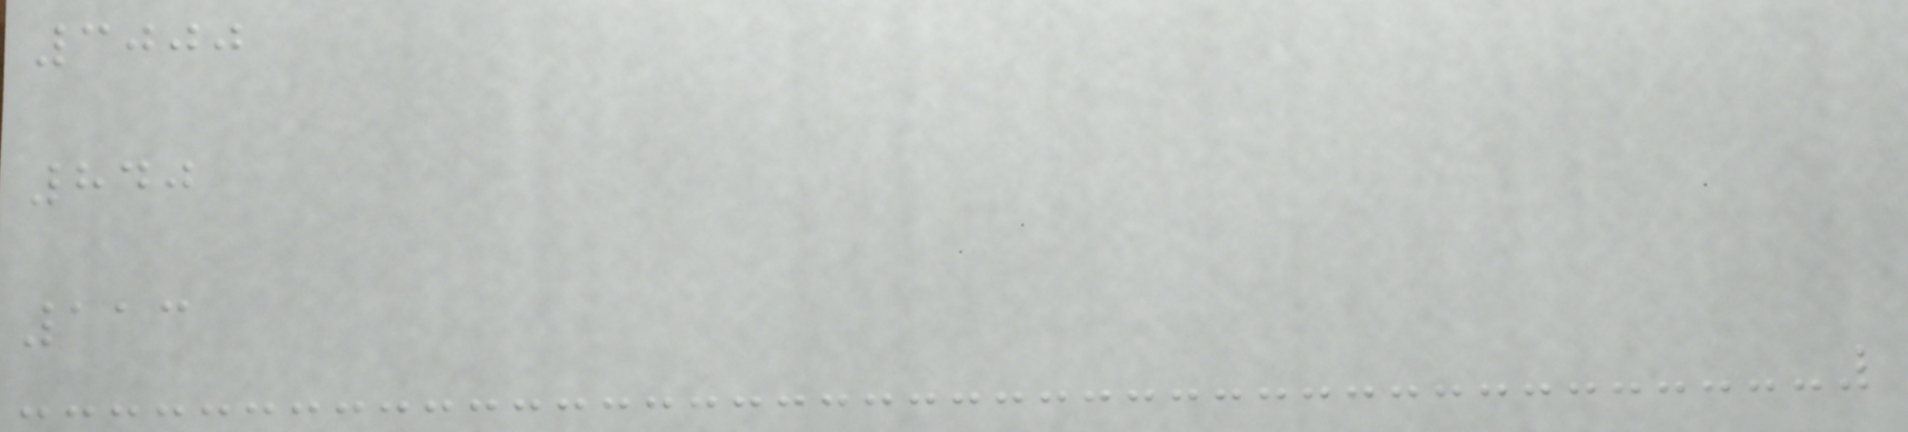3000
840
113
